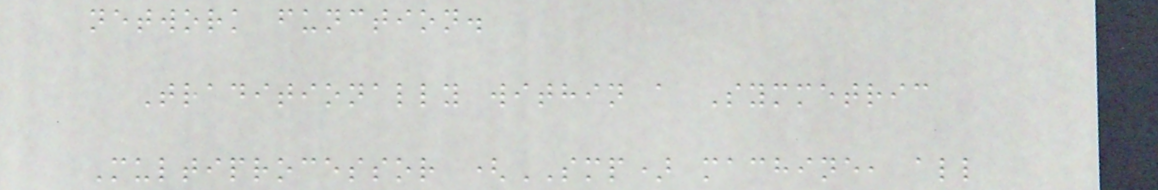network function.
Traditionally within a Symmetric
Multiprocessor (SMP) machine, all
